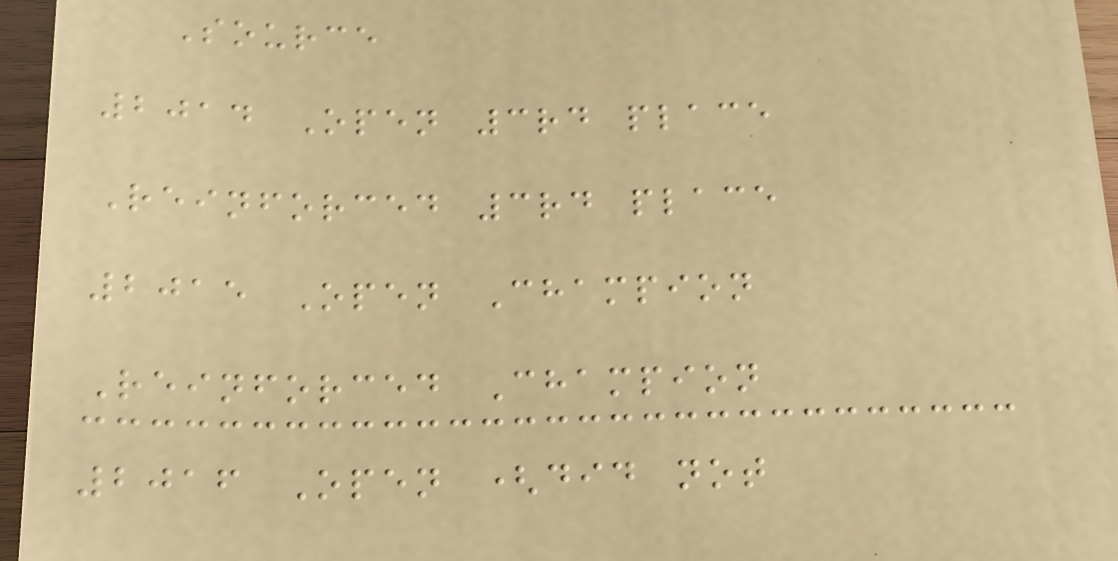Source
2014 Open 3rd place
Reinforced 3rd place
2015 Open Champion
Reinforced Champion
2016 Open (did not
